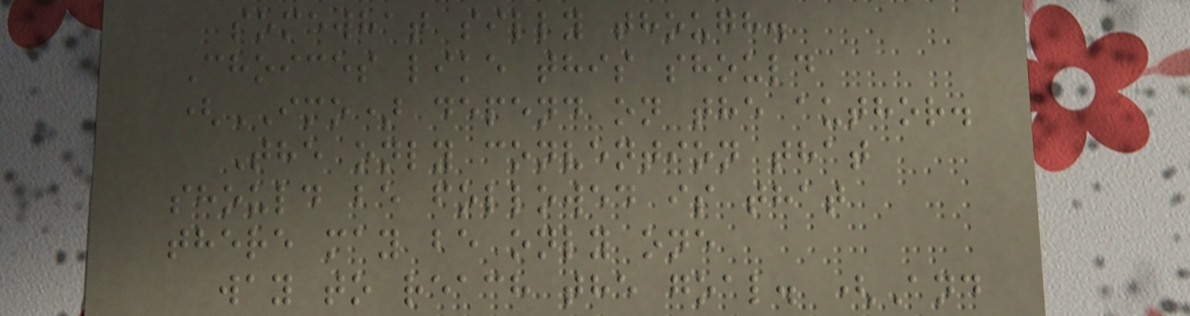somewhat silly though.
Choices like this should
(IMO) depend on the author.
The only convention that
should be followed is that
there may be only one
way to reach the goal. (And
